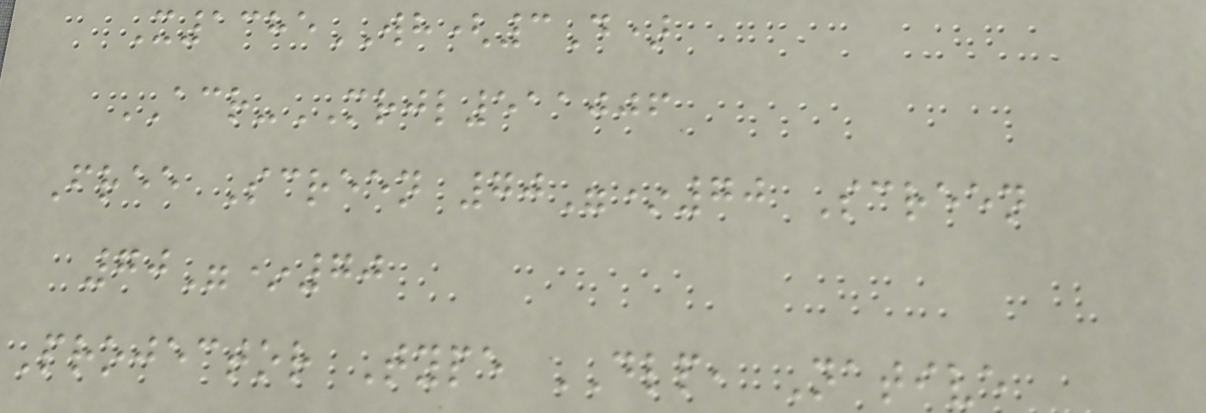X1385WH(3D)
ACR-MRJL511006
Free Screen 70"*70 Screen
70"*70
Projector Type DLP, Native
